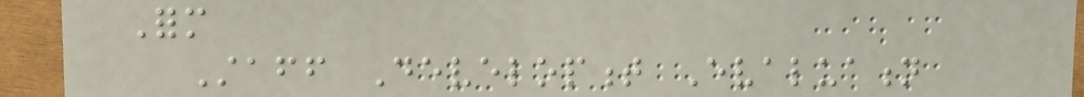Form
Staff Development Evaluation
